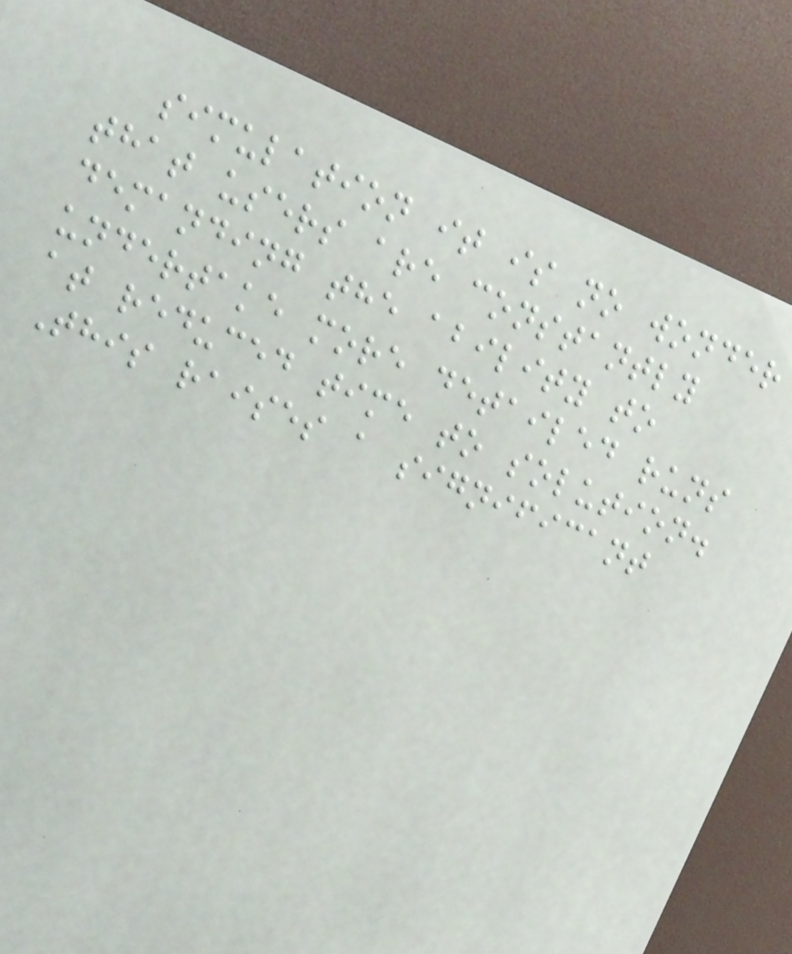simulation it is no wonder
that users are constantly
demanding the ability to
undertake more detailed runs
at reduced time to solution.
This raises a significant
